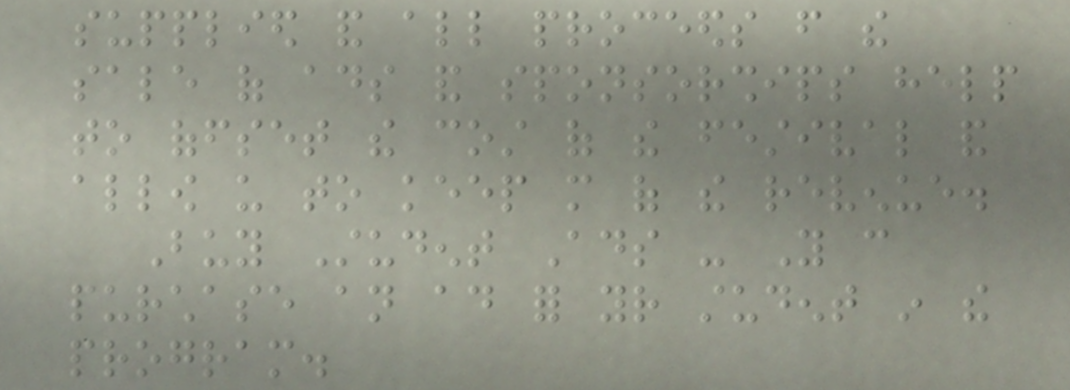supplied and all proceeds from the
sale of ads and sponsorships help
to offset the cost of the festival and
allow us to keep more of the revenue.
Buy Student Ads - You can
purchase an ad for your student in the
program.
